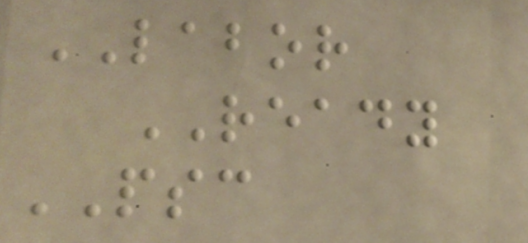LABOR
READY
PSC
